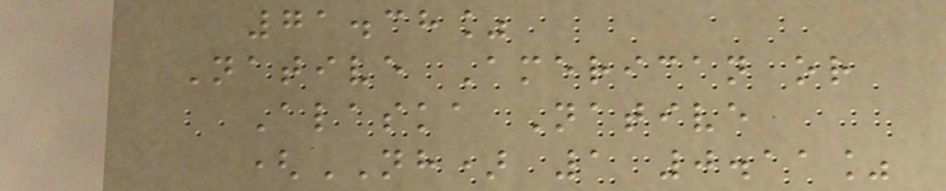71.38%
Native American or
Alaska Native
(NH) 1 0.11%
